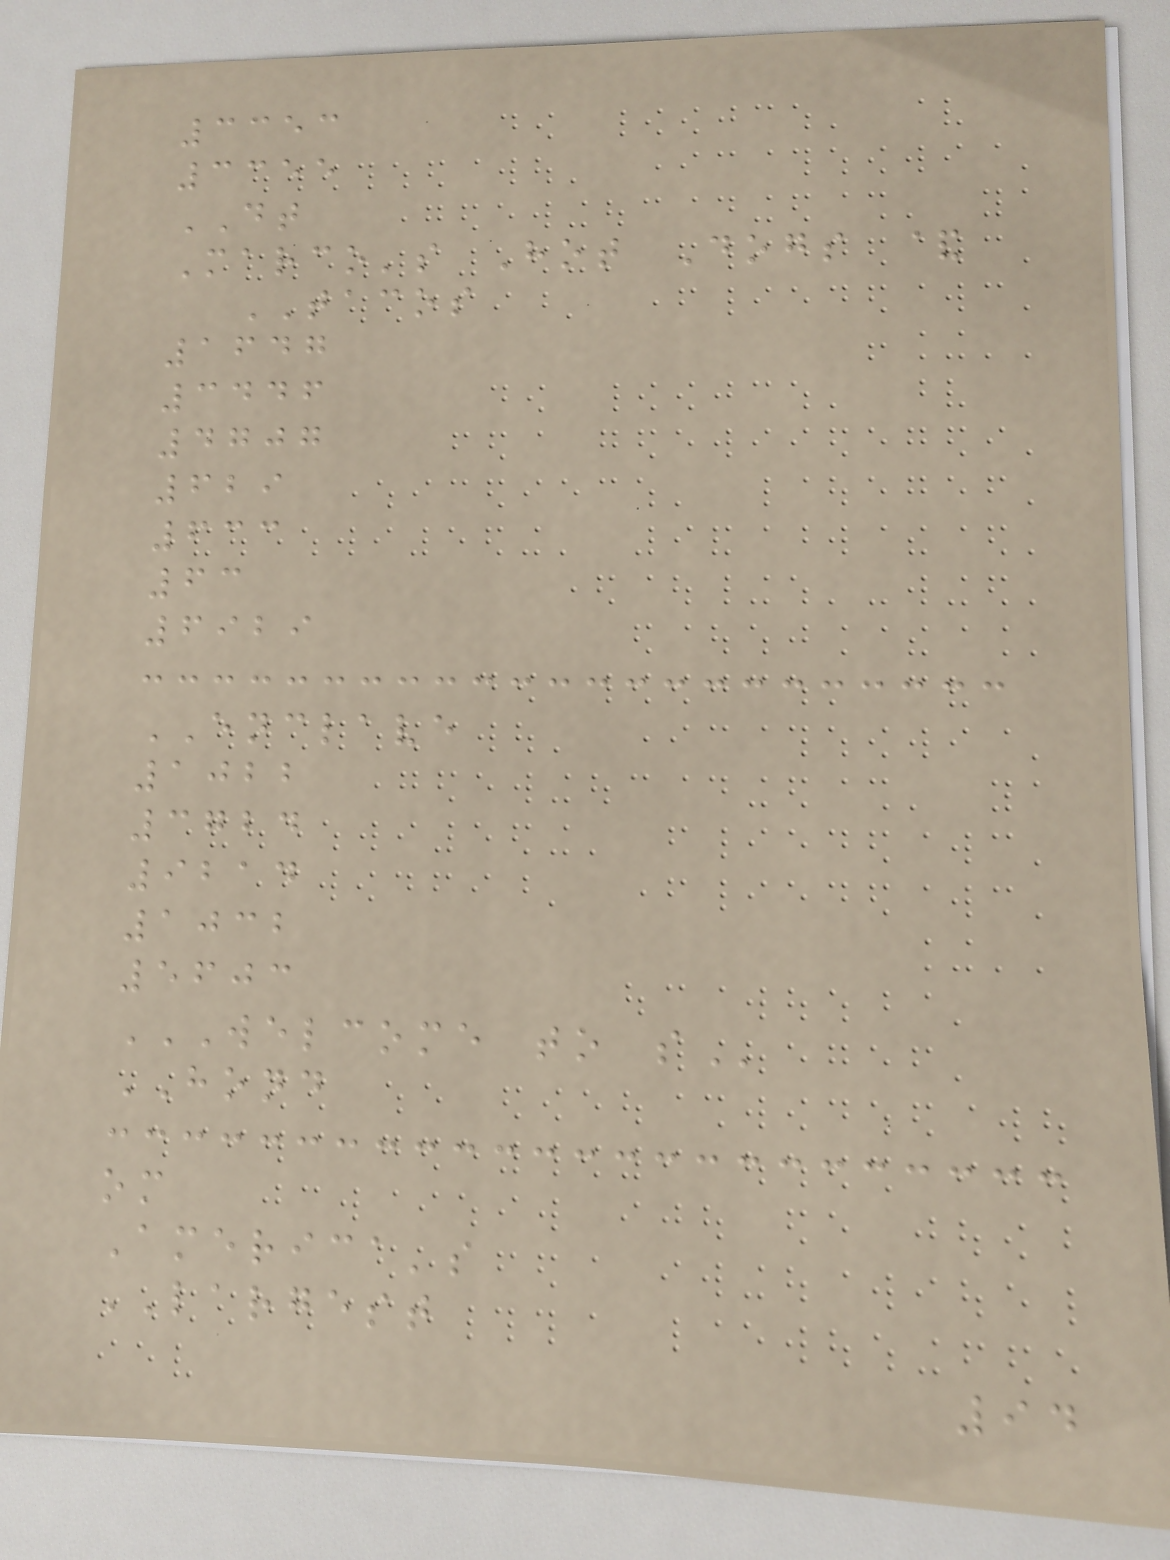3353
3355
DT
Marco's Hot Dogs &
TACOS
1647
3446
4707
629
633
63
6929
ENCLAVE
1022
3724
9214
1032
5603
WELCOME TO S
HOND
om
America's
LARGEST
94
